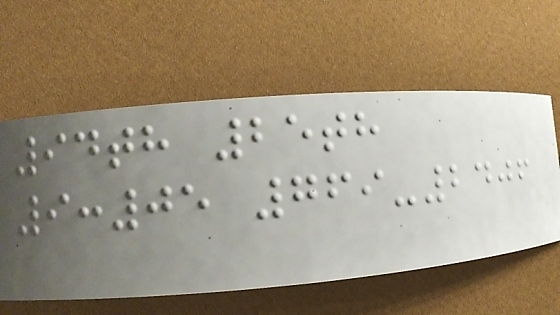94th 25th
9:05 769-2406
